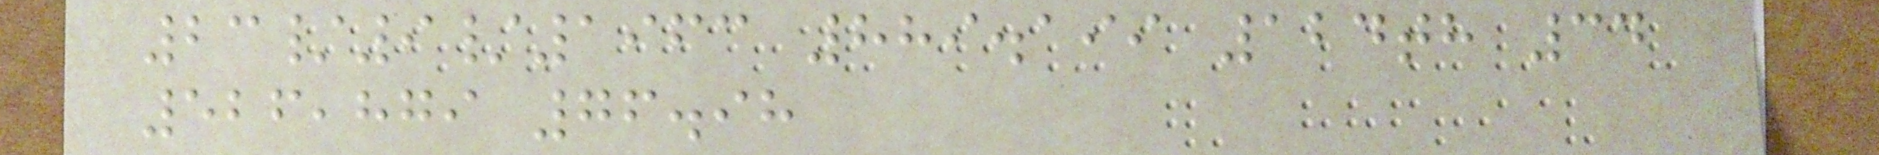23/9/1963 889.199 124th 34
526,879 76.98
